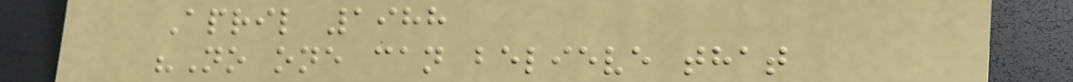April 1988
"No one can believe that
